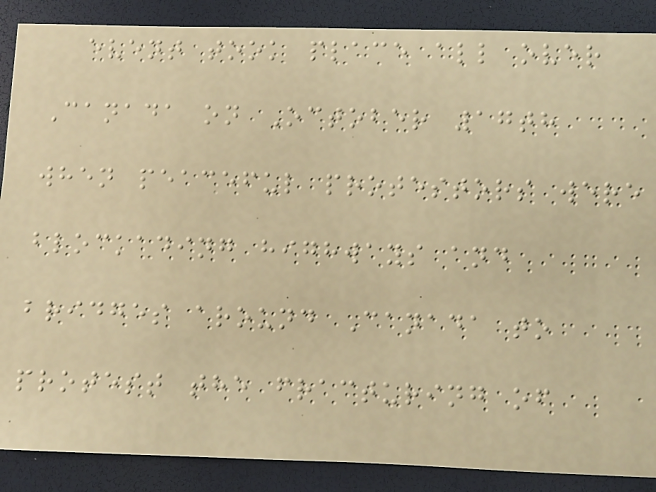event took place all over
Canada on October 17th
when peaceful protestors were
blockading highways and
bridges around Canada to
protest the fracturing of
